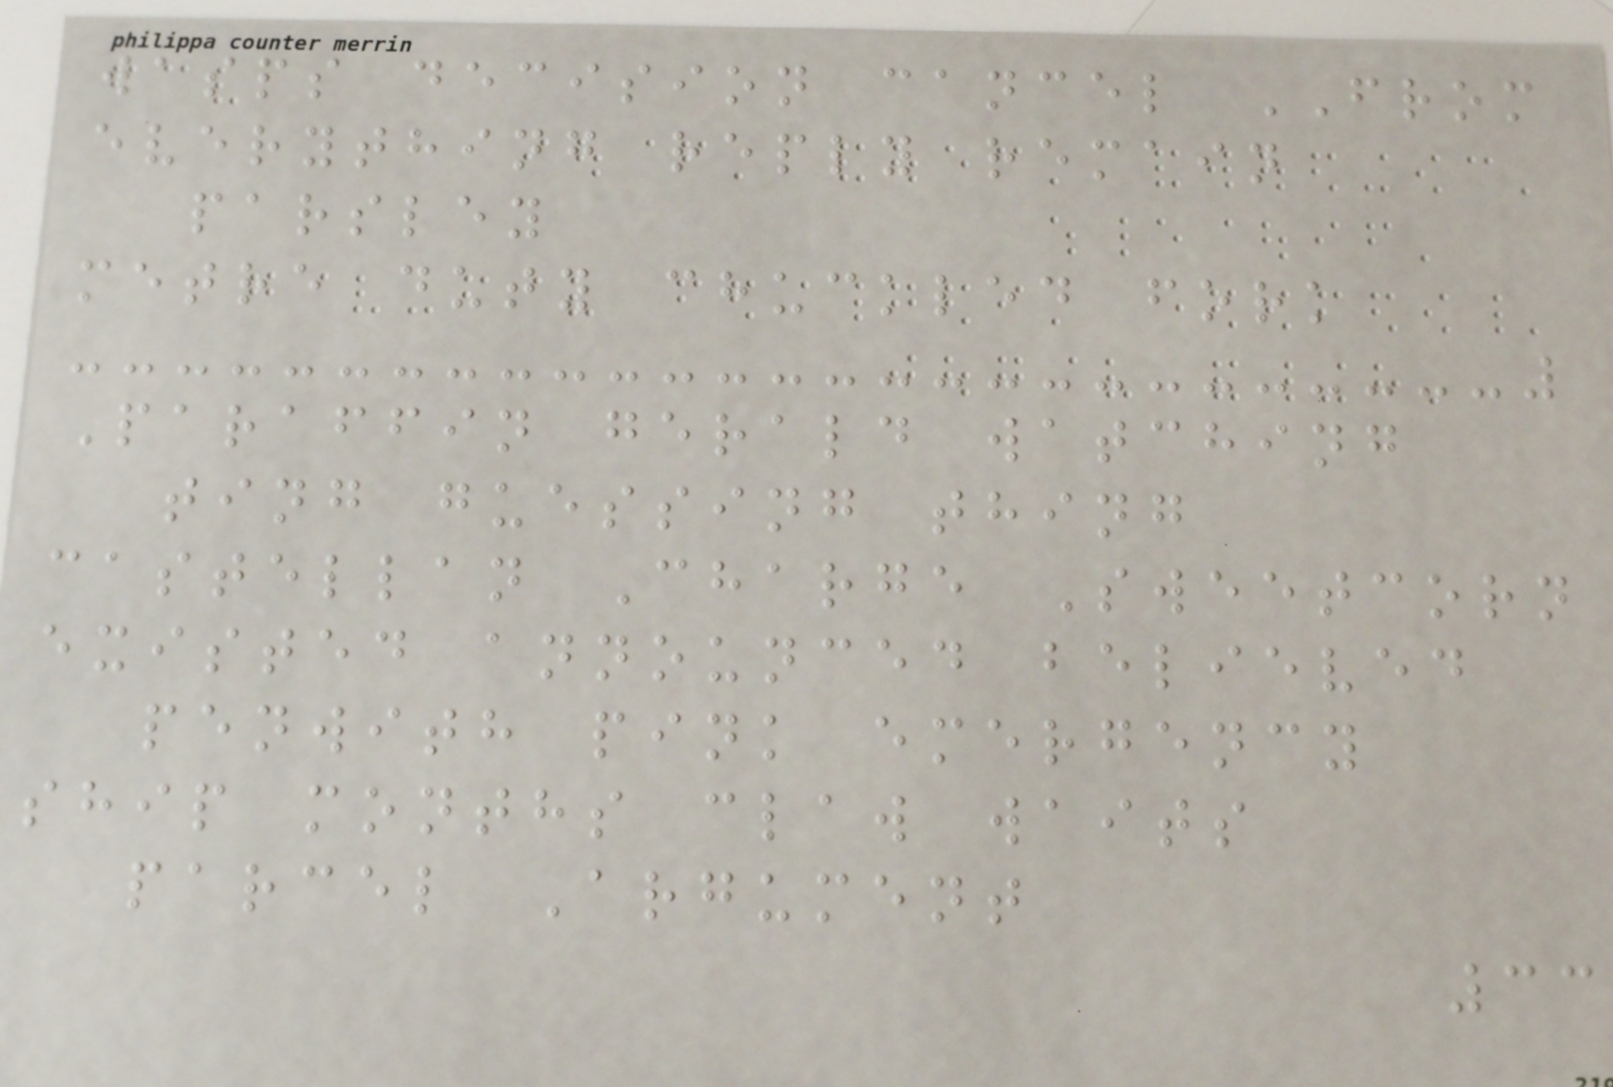wasps decision cancel FROM
everything reply remain
parsley
metre duty chuckled fork
Paraffin gerald watching
ting guessing thing
castellan Charge Sweetcorn
existed announced believed
penwith pink emergency
ship months claw waits
parcel Argument
33
